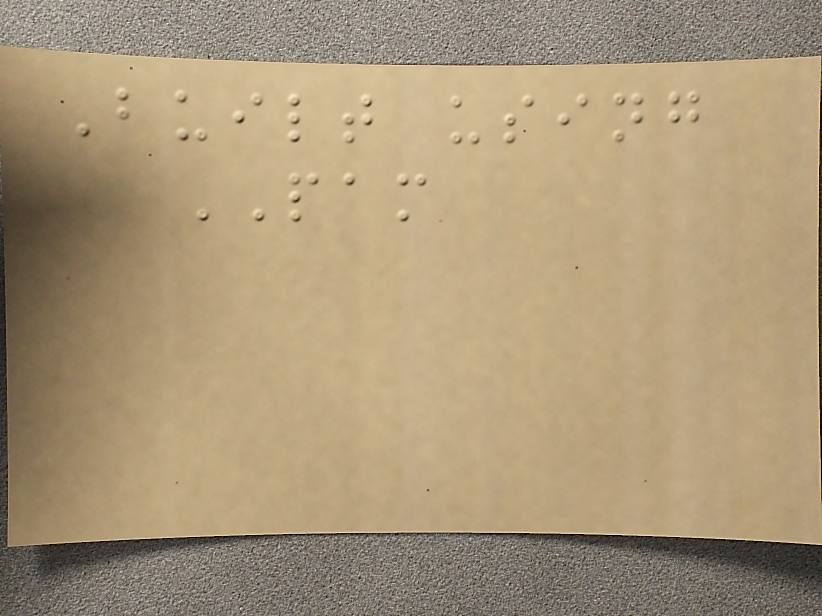Built using
PAM
